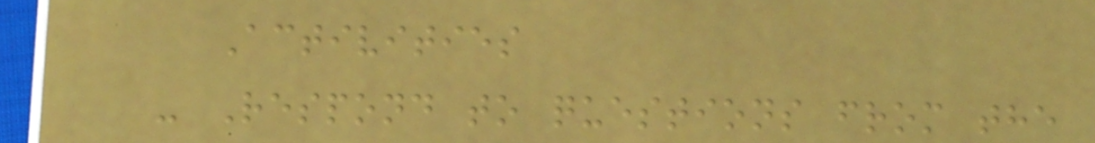Activities
- Respond to questions from the
